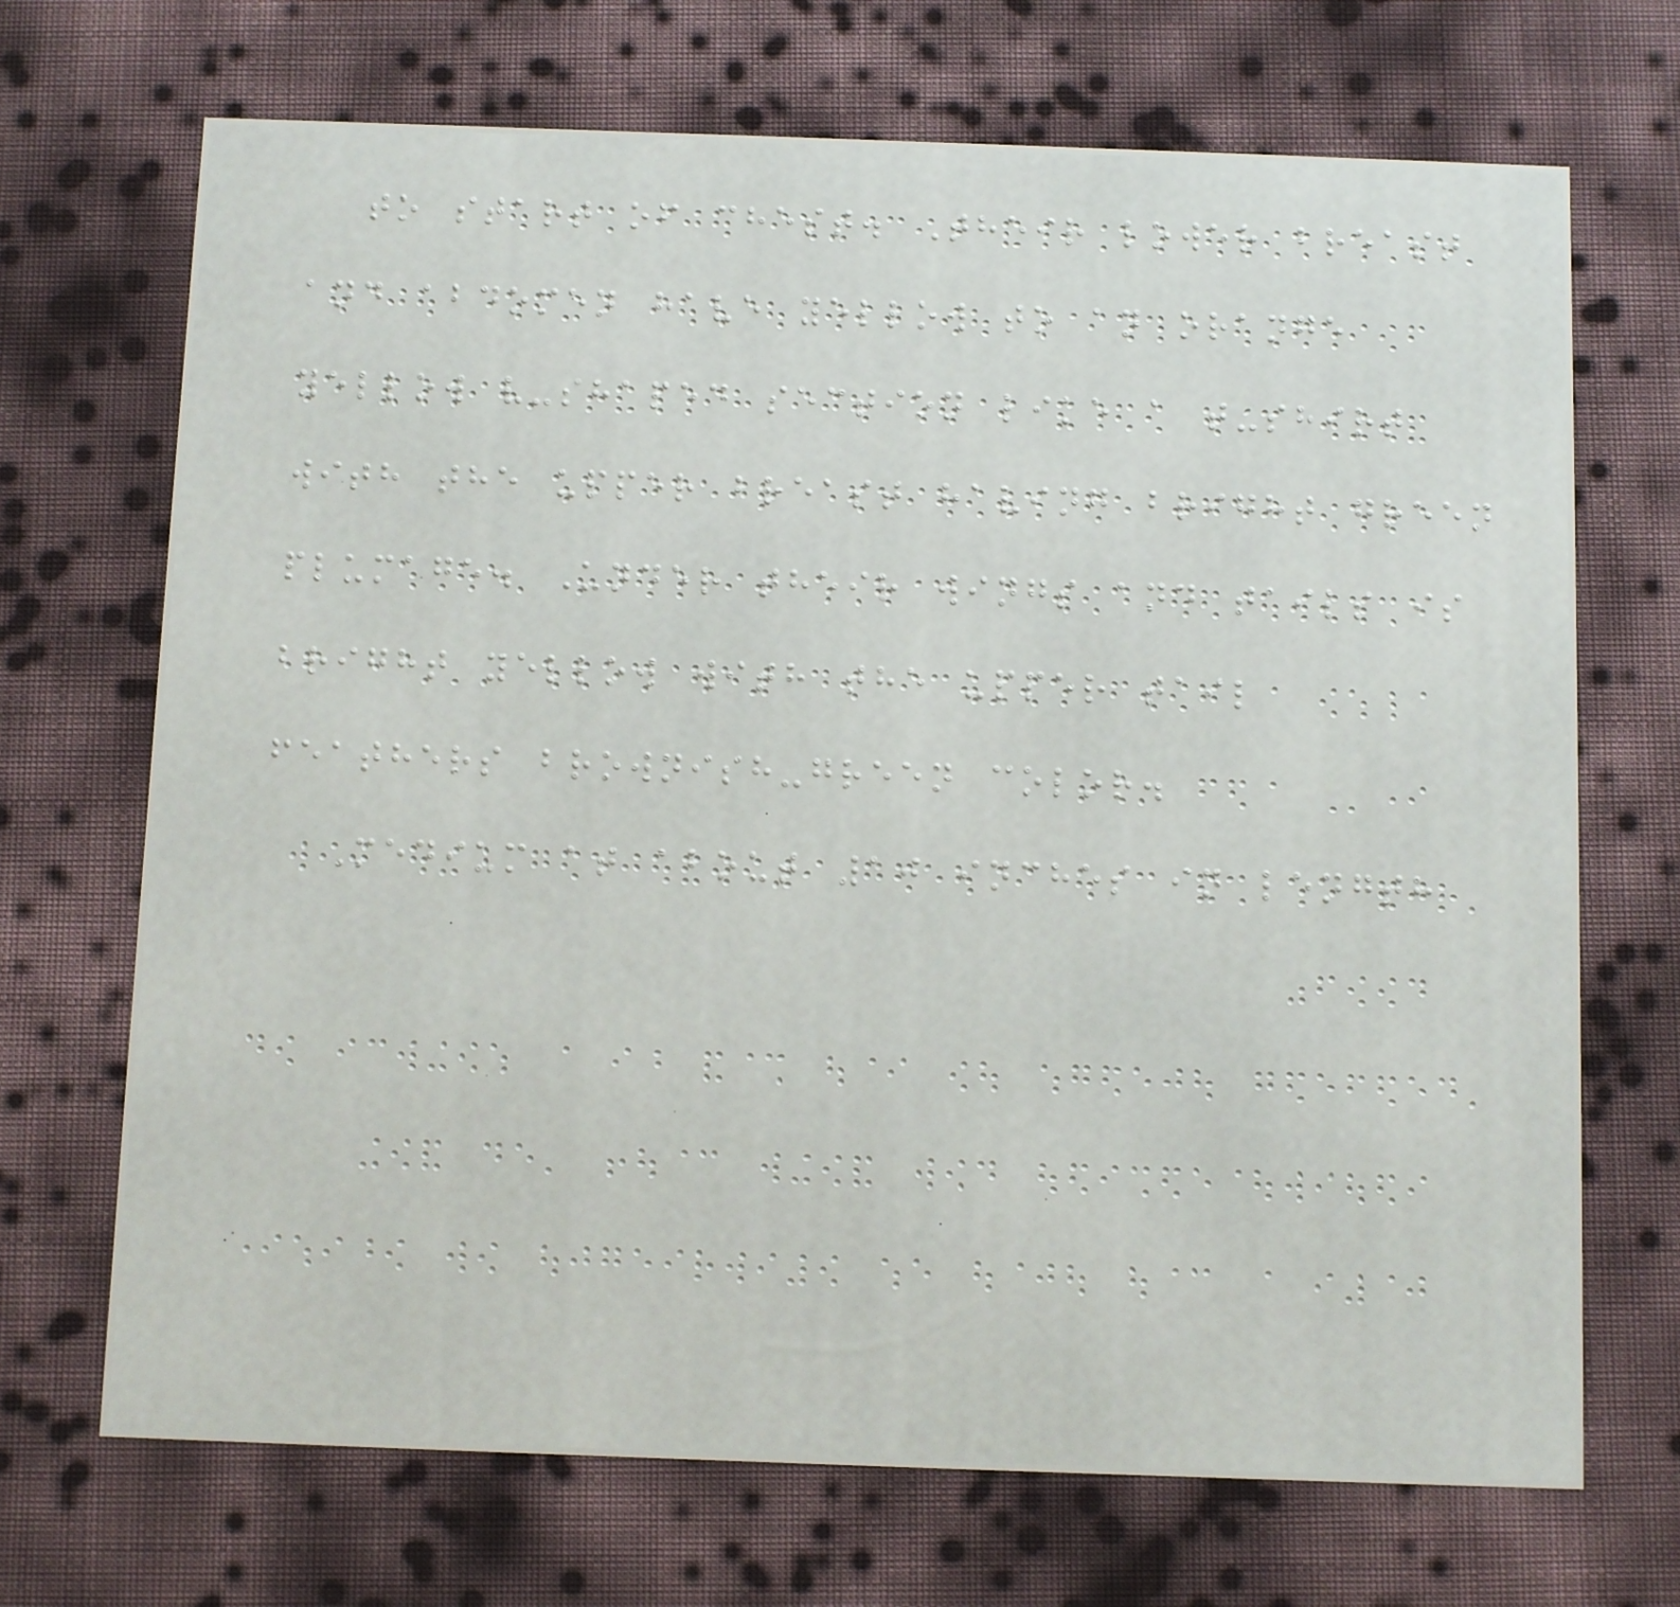to start of chest. Their lower breast
and abdomen have yellow to an orange
yellow v-shaped section like a t-shirt
with the upper breast having bright green
plumage. Under their wings and tails is
bright yellow with the upper tail
feathers brownish-green color.
Medium at about 10 inches in length
